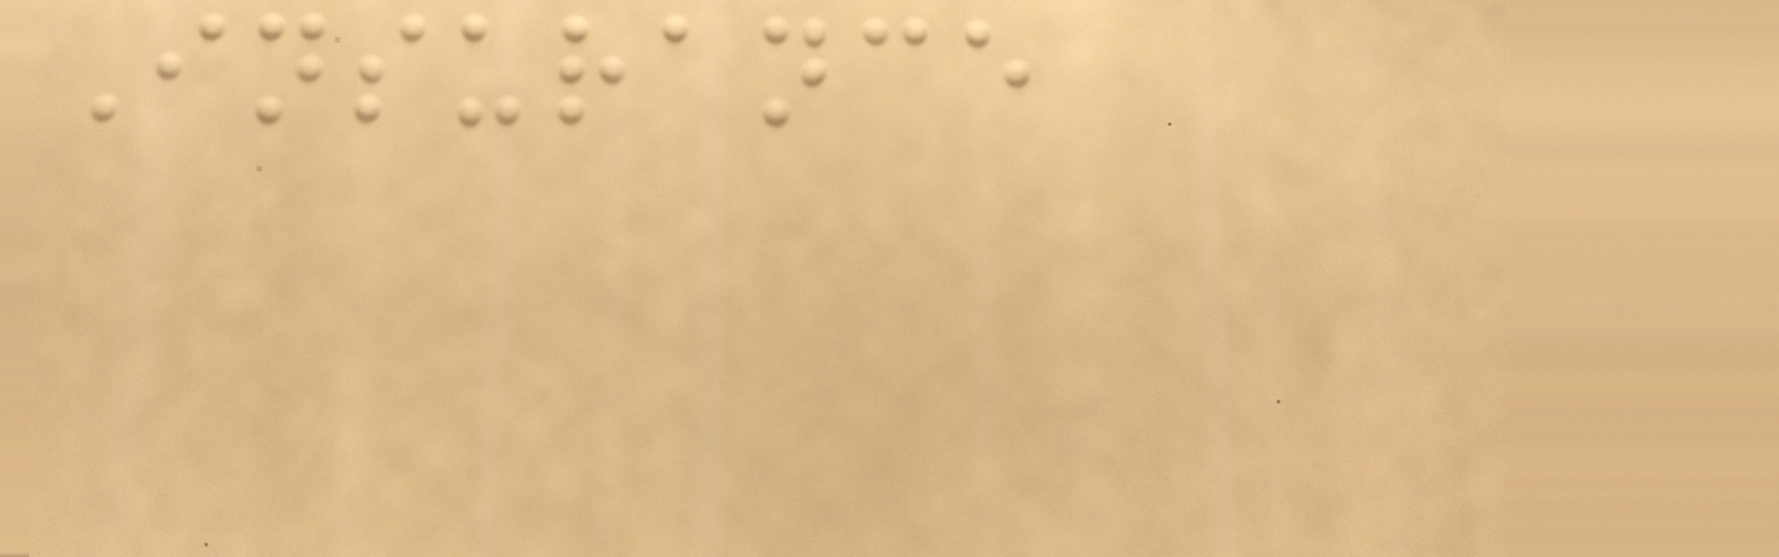Insurance
